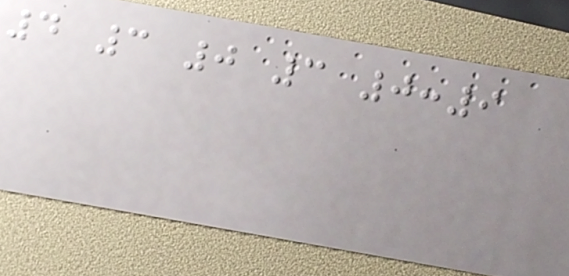4 3 0 3 0:9
